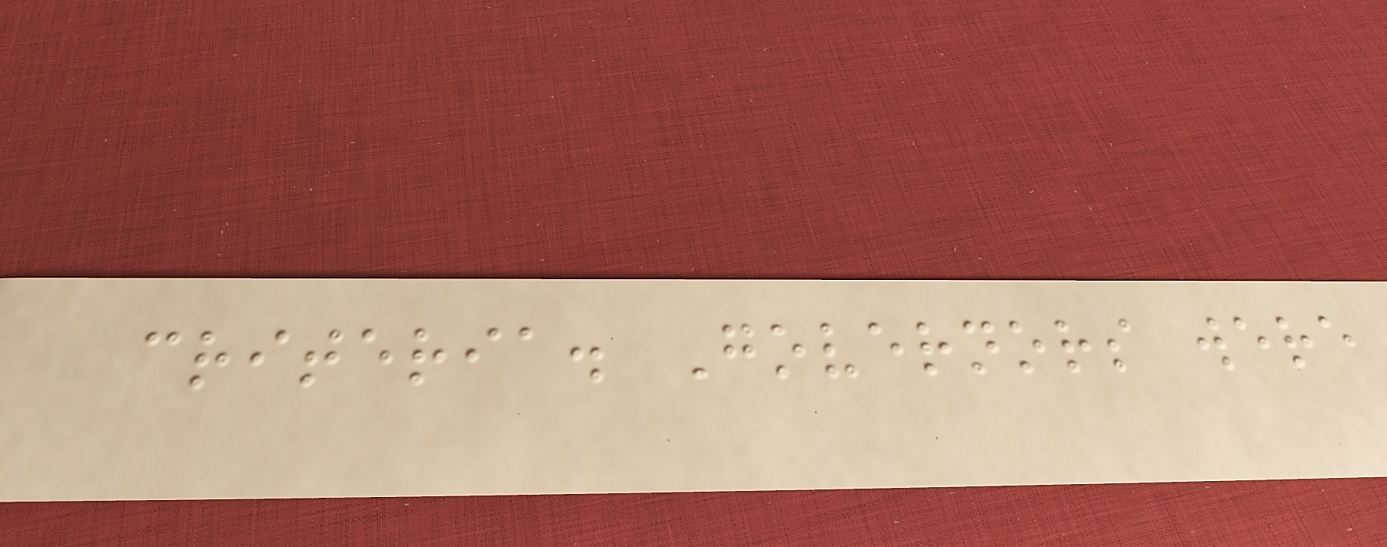criteria. Governors were
